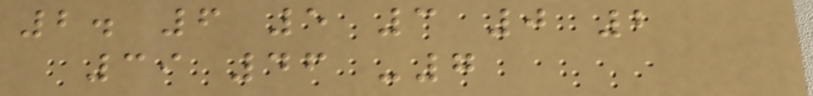2. 6 5 3 0 2
39 46 -7
